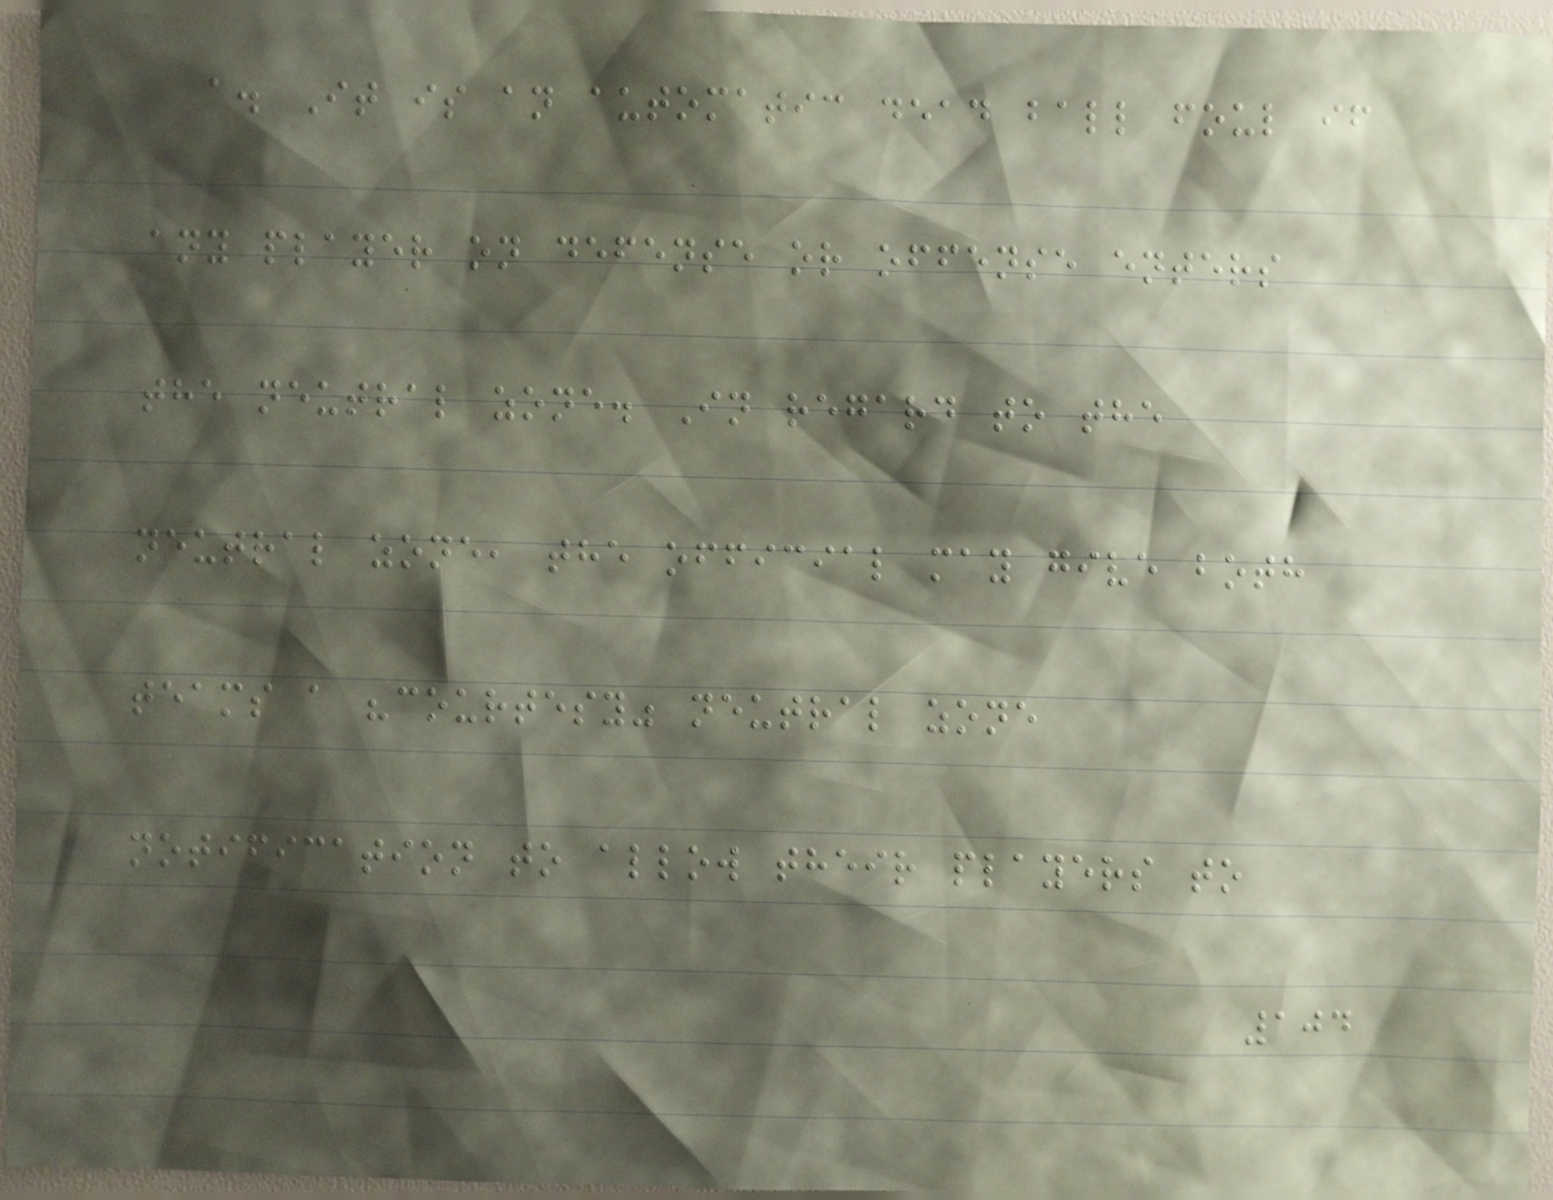a. It is an automatic dead ball foul if
any player on defense or offense enters
the neutral zone. In regard to the
neutral zone, the official may give both
teams a "courtesy" neutral zone
notification to allow their players to
104
